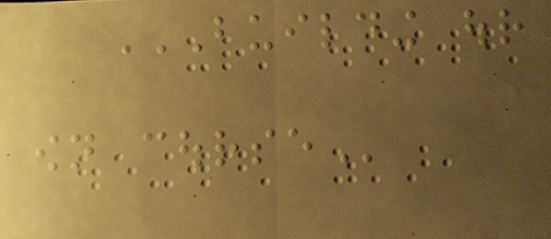BUILDING OUR
OWN COURSE
